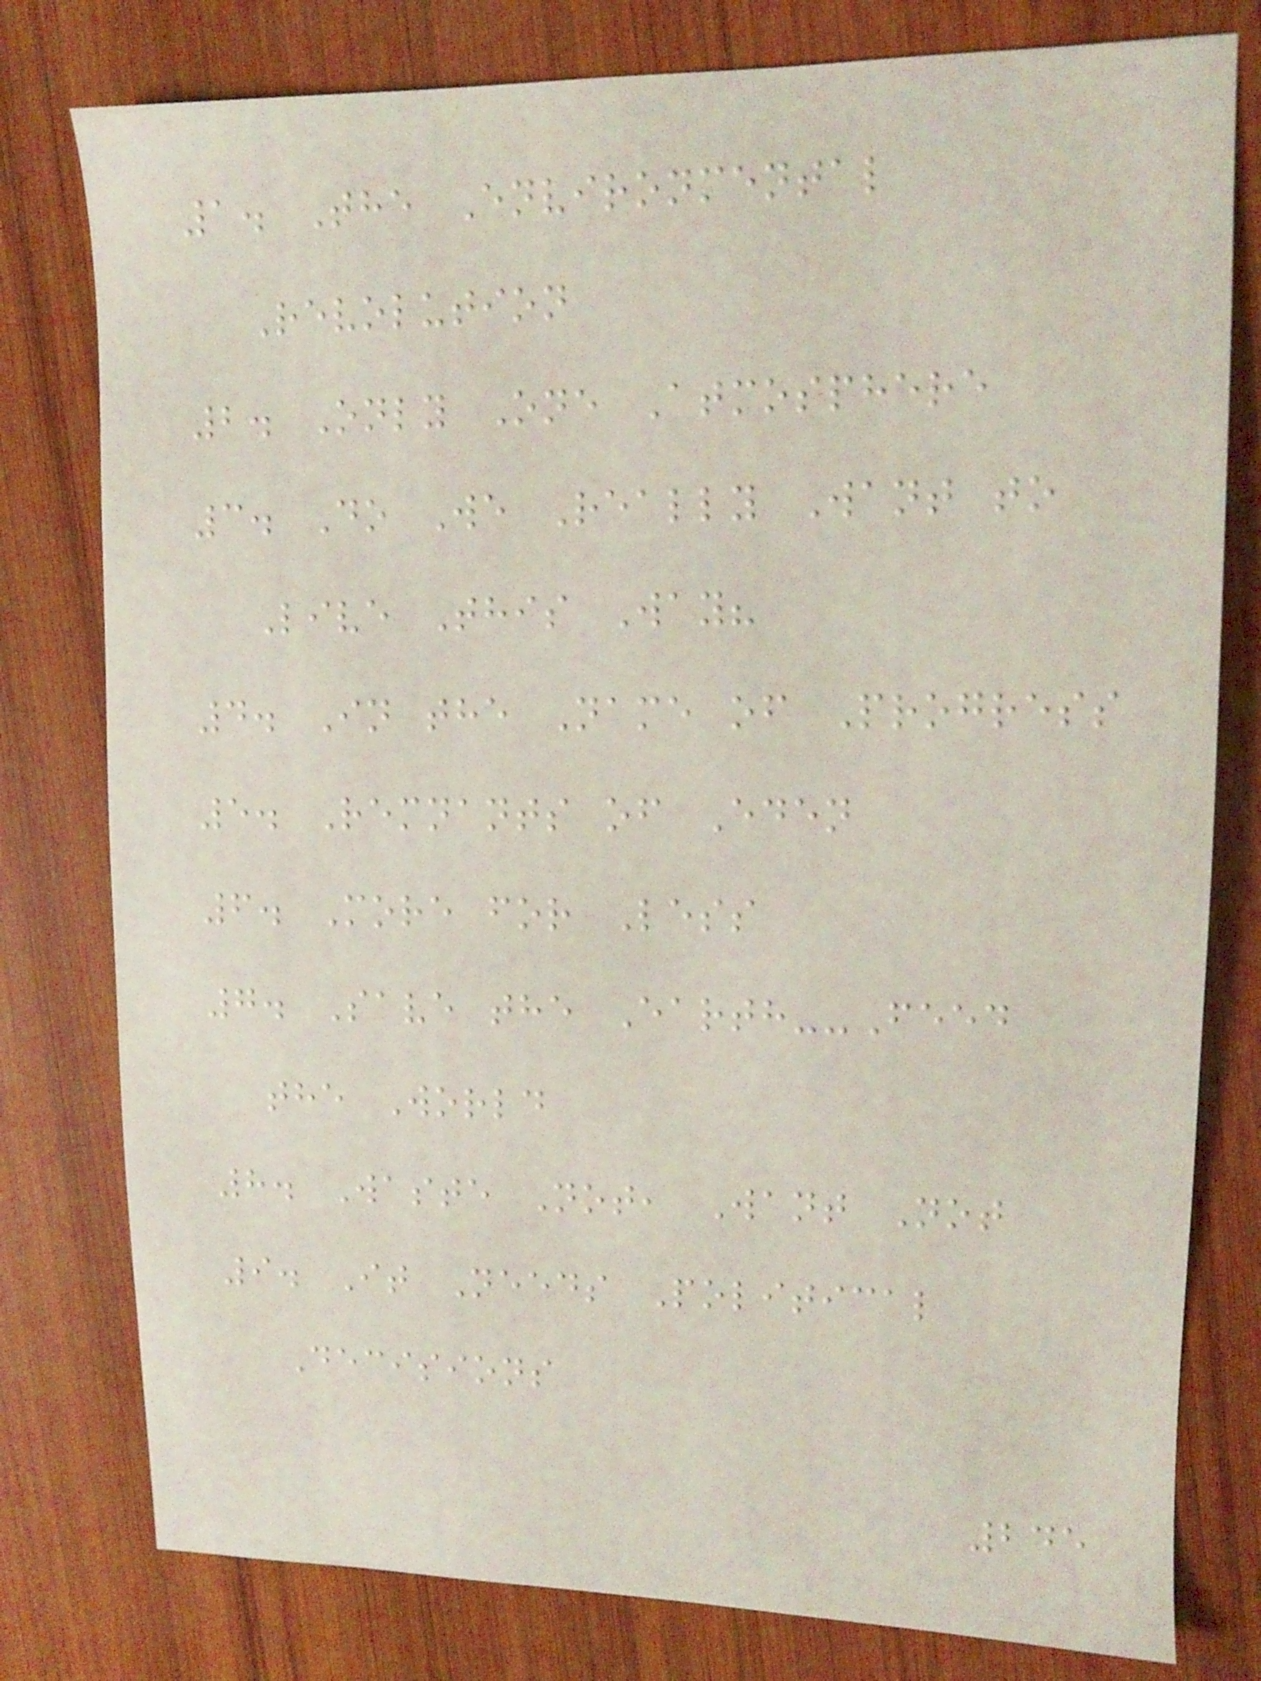1. The Environmental
Revolution
2. Only One Atmosphere
3. Do We Really Want to
Live This Way?
4. In the Name of Progress
5. Remnants of Eden
6. More for Less
7. Save the Earth--Feed
the World
8. Waste Not, Want Not
9. It Needs Political
Decisions
245
